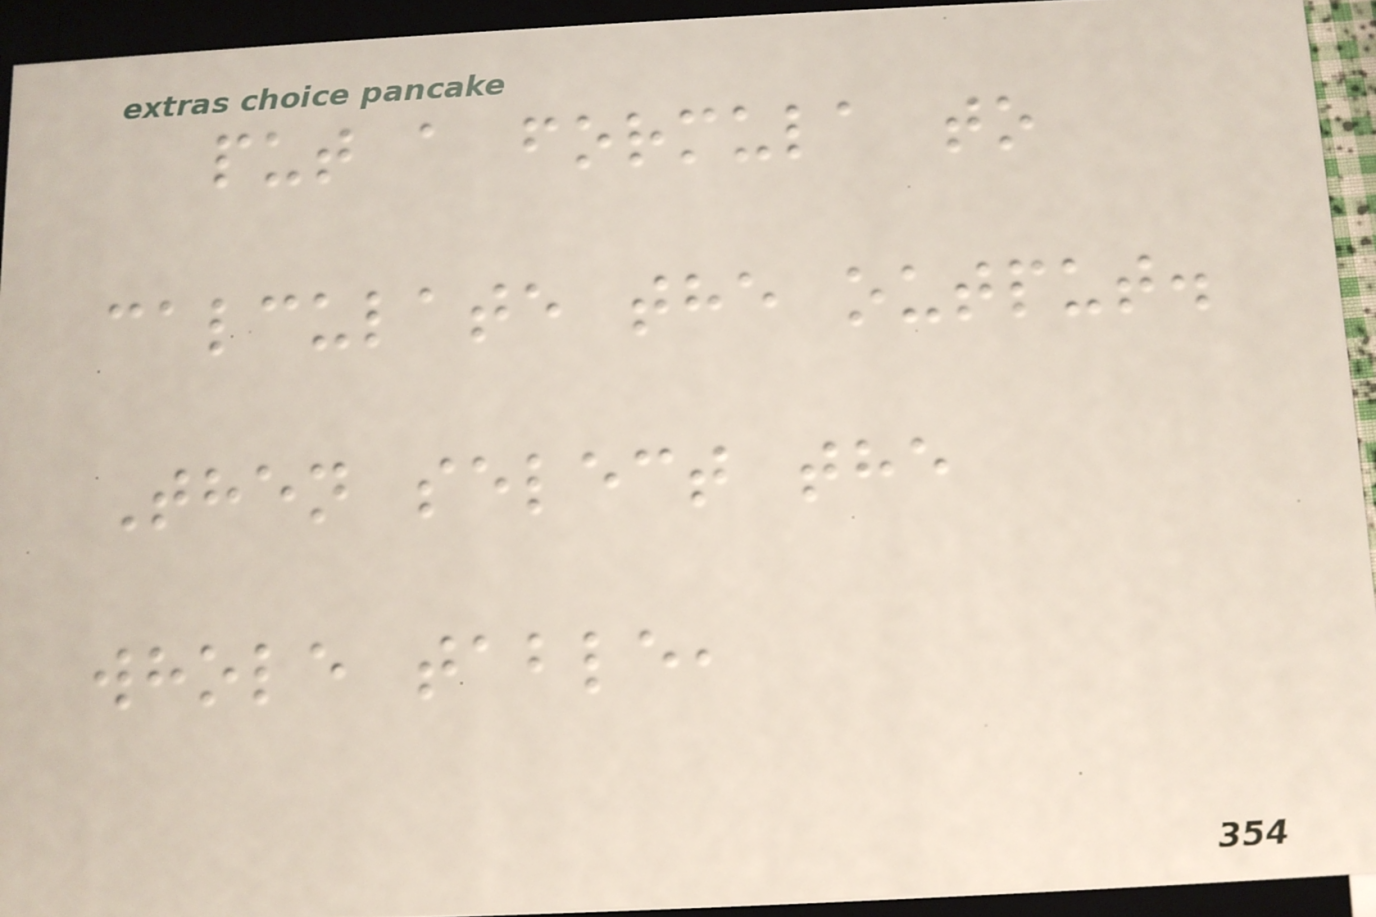put a formula to
calculate the output.
Then select the
whole table,
